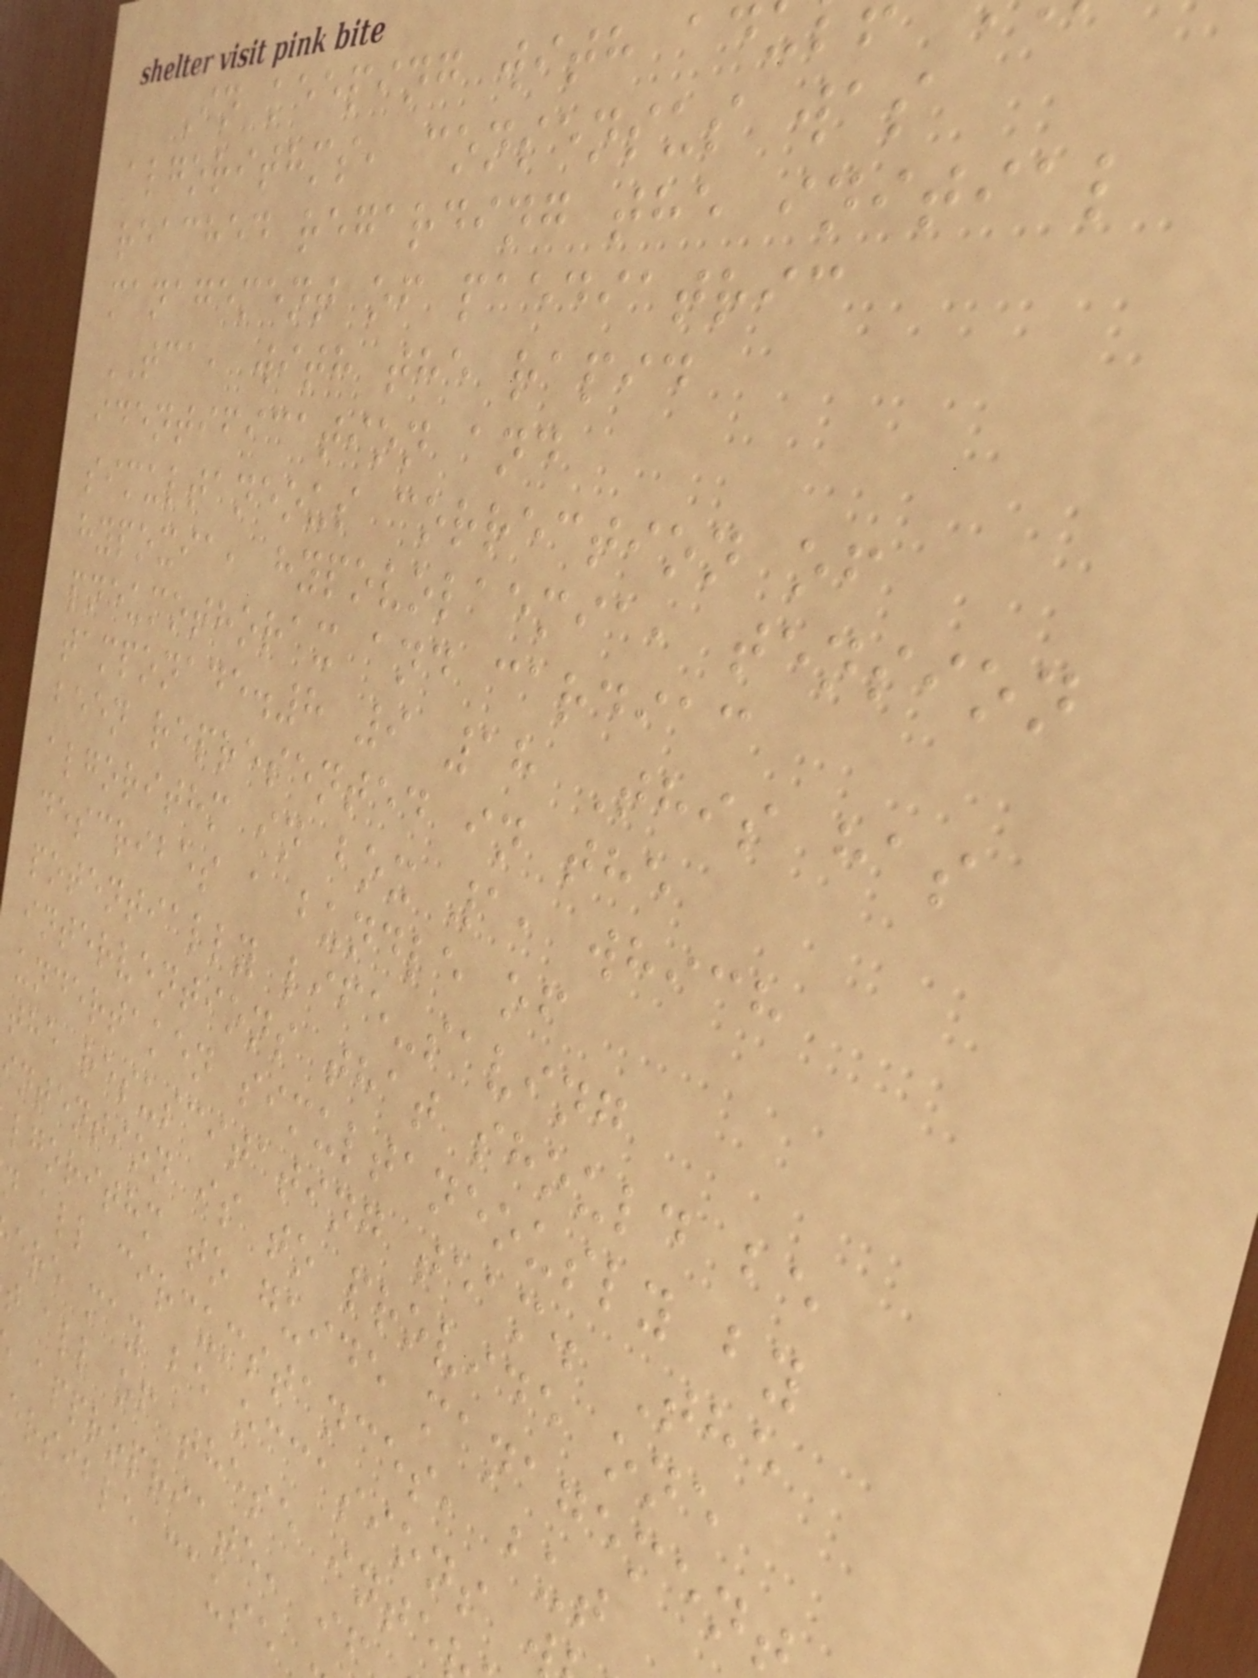In keeping with ad
algorithms, consensus was
reached regarding the initial
management of paediatric
TCA, with the rapid
identification and
simultaneous correction of
hypoxia, hypovolaemia, tension
pneumothorax and cardiac
tamponade.8 9 18 This has
been represented in the
algorithm in box 1, which
describes a bundle of
potentially life-saving
interventions that should be
undertaken simultaneously by
the resuscitating team. The
ntention is to provide one
lgorithm to guide managemen
n all circumstances, but
ere may be occasions
t all of these inte
appropriate, i
ersible cause
